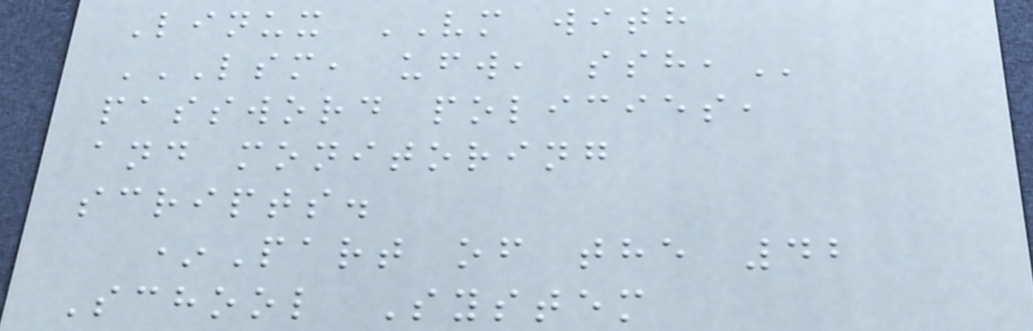Linux VM with
LSM, UFW, SSH,
password policies,
and monitoring
scripts.
*Part of the 42
School System
